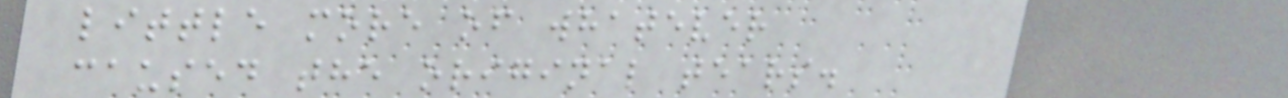little more of whatever
caused the original tears.
